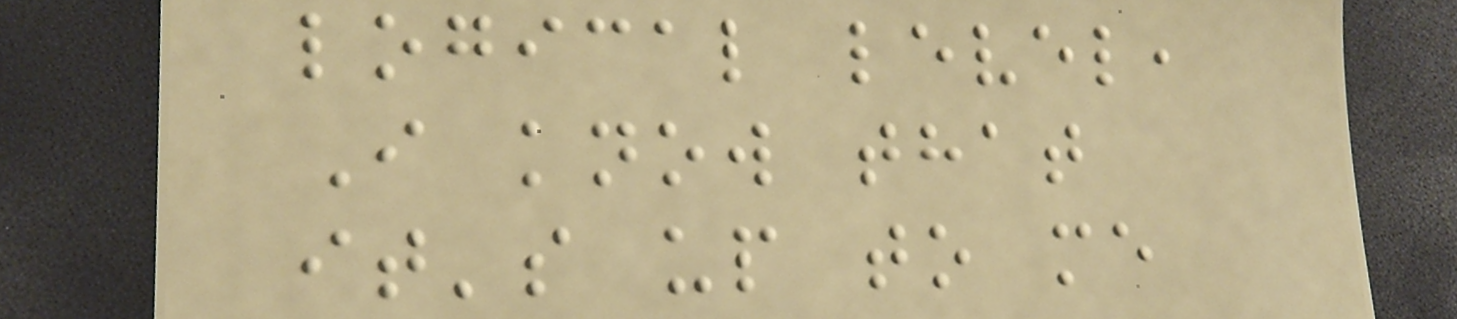logical level,
I know that
it's up to me
